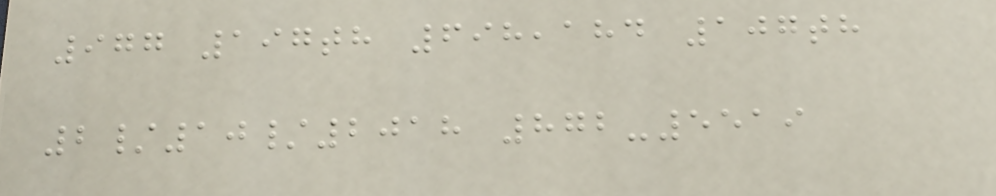977 197th 698,184 107th
2/10/2018 872-5519
